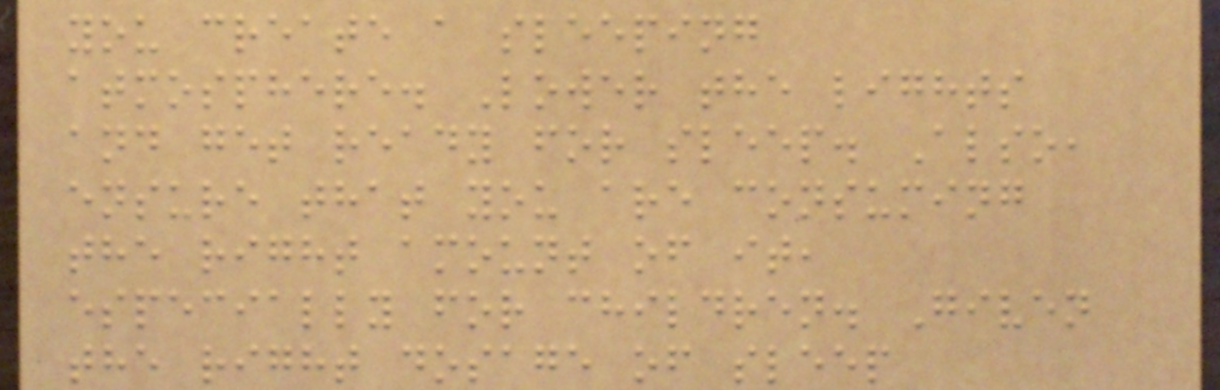you create a sleeping
atmosphere. Lower the lights
and get ready for sleep. Also,
ensure that you are consuming
the right amount of it,
especially for children. Given
the right dosage of sleep
